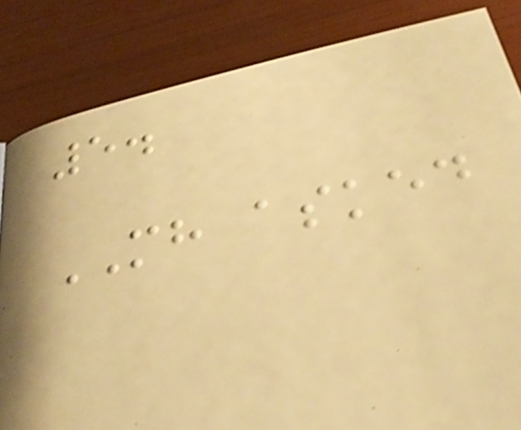5.
MH asked
